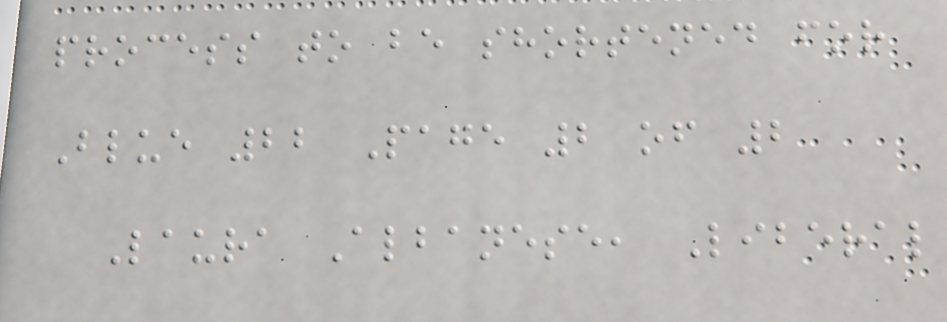process to be shortened for
Blue 22 Page 2 of 2
Laura Albanese, Liberal
